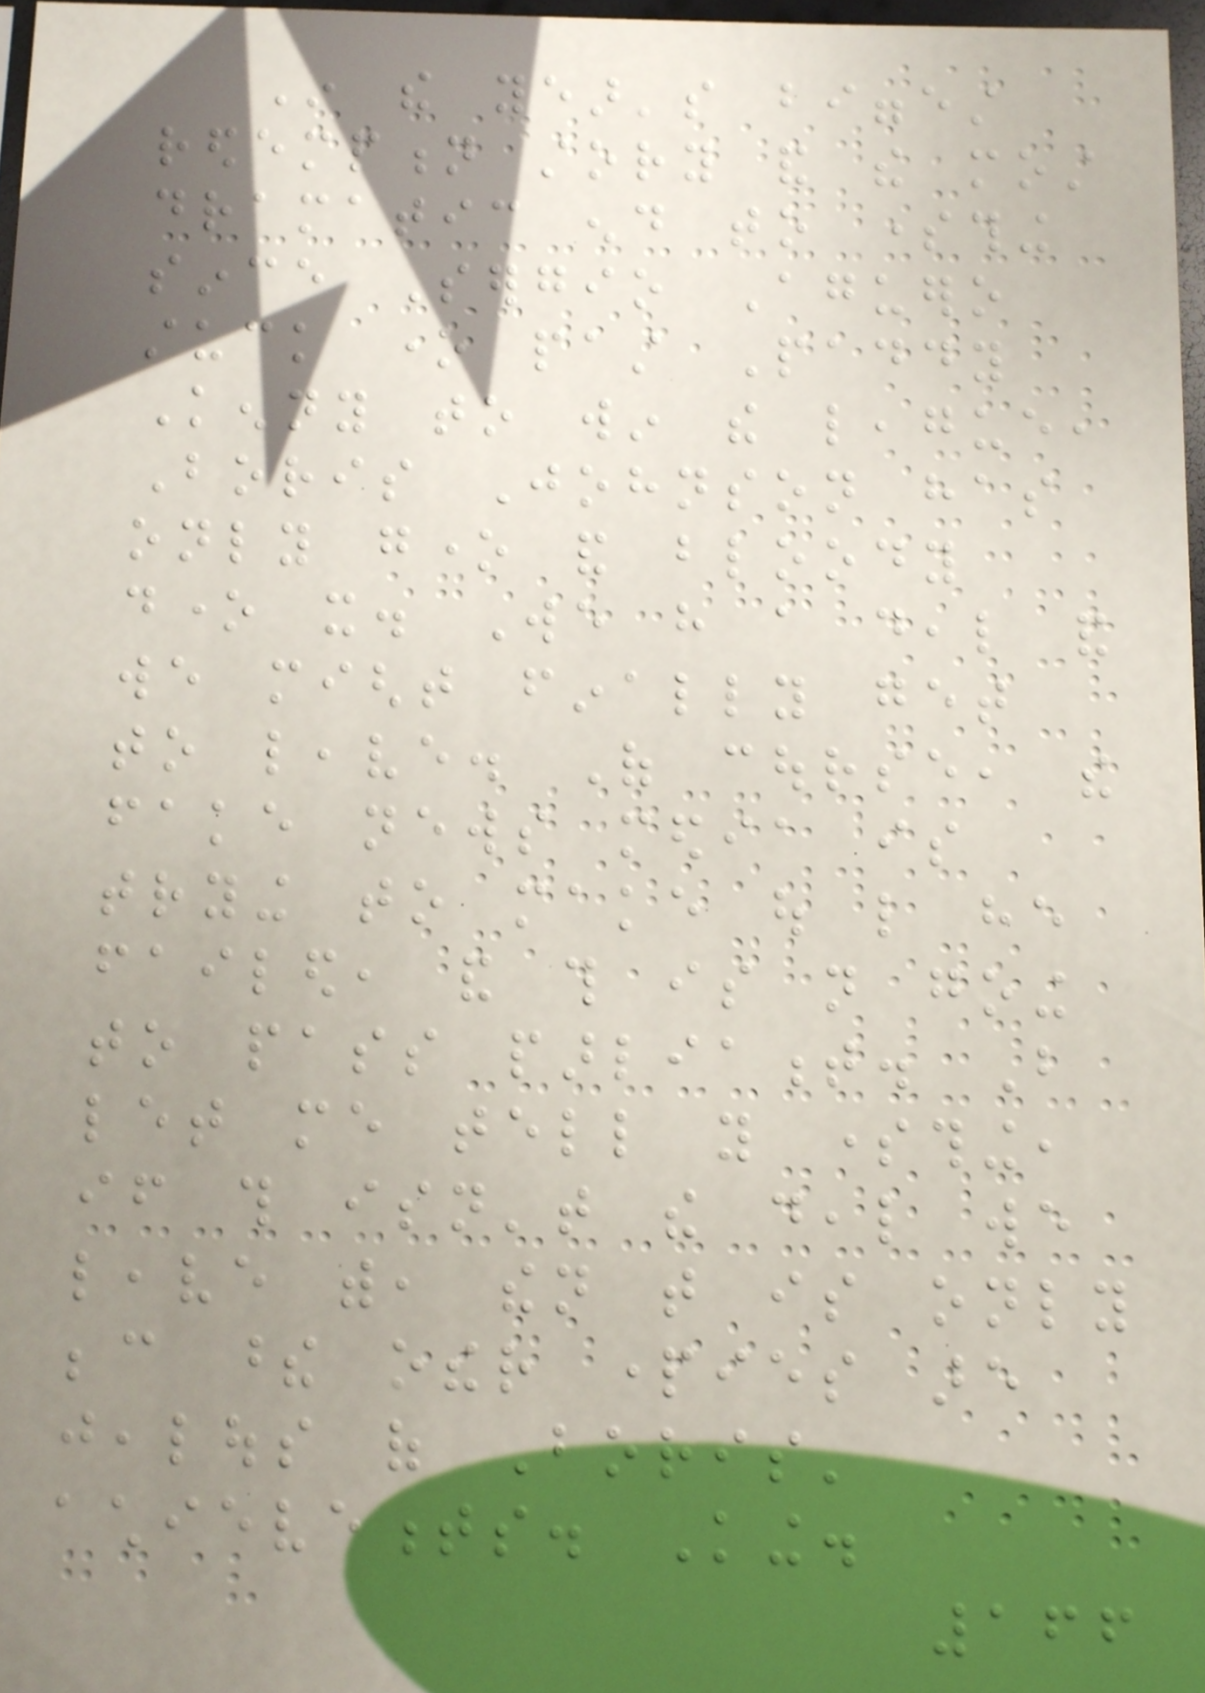In the year's biggest
redemption story and the most
dramatic end to something
since Sergio Aguero
stuck one past Paddy
Kenny to win the league,
Boris Johnson has
only gone and bloody
done it. We have a deal and
we might finally get
to leave. Of course, the
fake news media is
trying to make out like he
failed, and this is not going
to pass parliament. But
let me tell you something,
if this isn't the deal we
leave with, then that is only
because these other parties are
jealous of Boris'
achievements. King.
166
